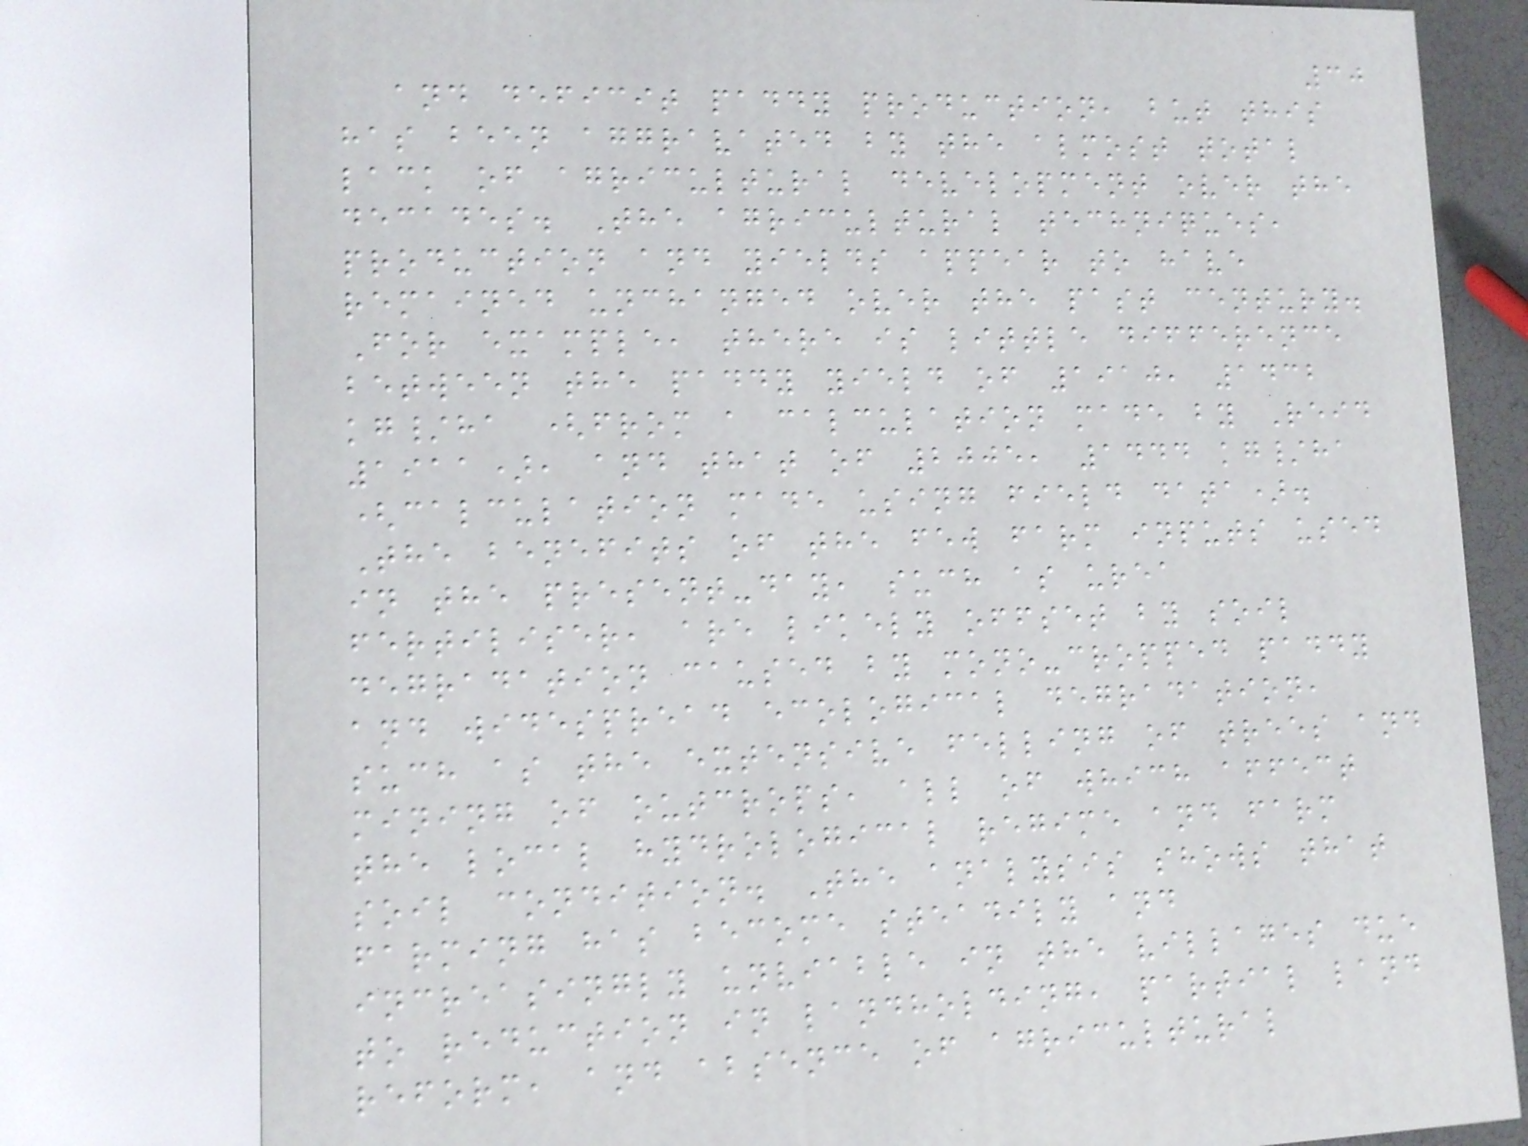30
and deficit paddy production, but this
has been aggravated by the almost total
lack of agricultural development over the
decades. The agricultural techniques,
production and yields appear to have
remained unchanged over the past century.
For example, there is little difference
between the paddy yield of 1910, 1432
kg/ha (from a calculation made by Reid
1911), and that of 2005, 1444 kg/ha
(calculation made using field data).
The benefits of the few farm inputs used
in the present-day, such as urea
fertiliser, are likely offset by soil
degradation caused by mono-cropped paddy
and widespread ecological degradation,
such as the extensive felling of trees and
mining of outcrops, all of which affect
the local hydrological regime and farm
soil condition. The analysis shows that
farming has become steadily and
increasingly unviable in the villages due
to reduction in landholding, partial land
reform, and absence of agricultural
